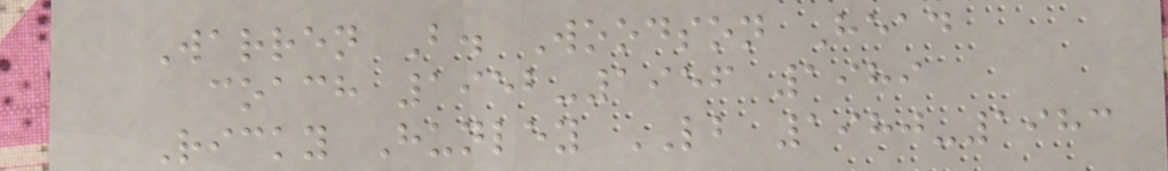Warren B. Woodson Head
coach 1952-1956 1989
Ricky Hunley LB 1980-1983
